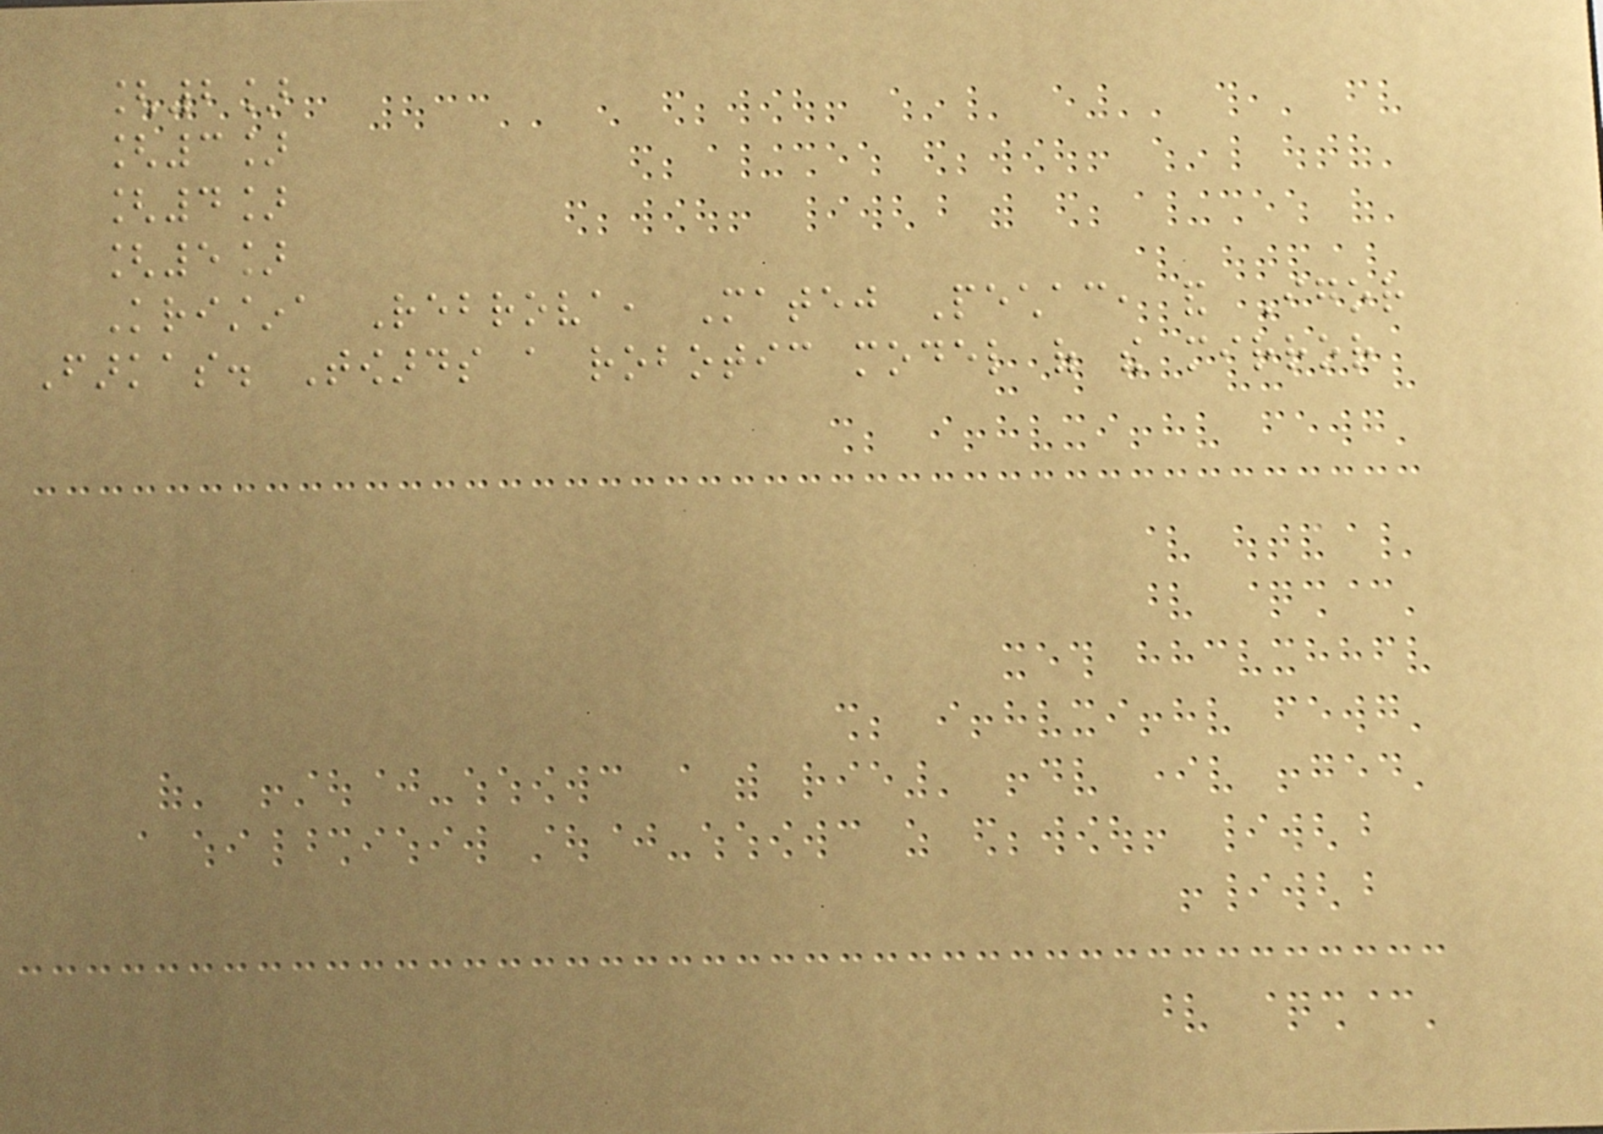[2]
[3]
[4]
[5]
Kristina Rebrova, Matej Pechac, and Igor
Farkas. Towards a robotic model of the mirror
